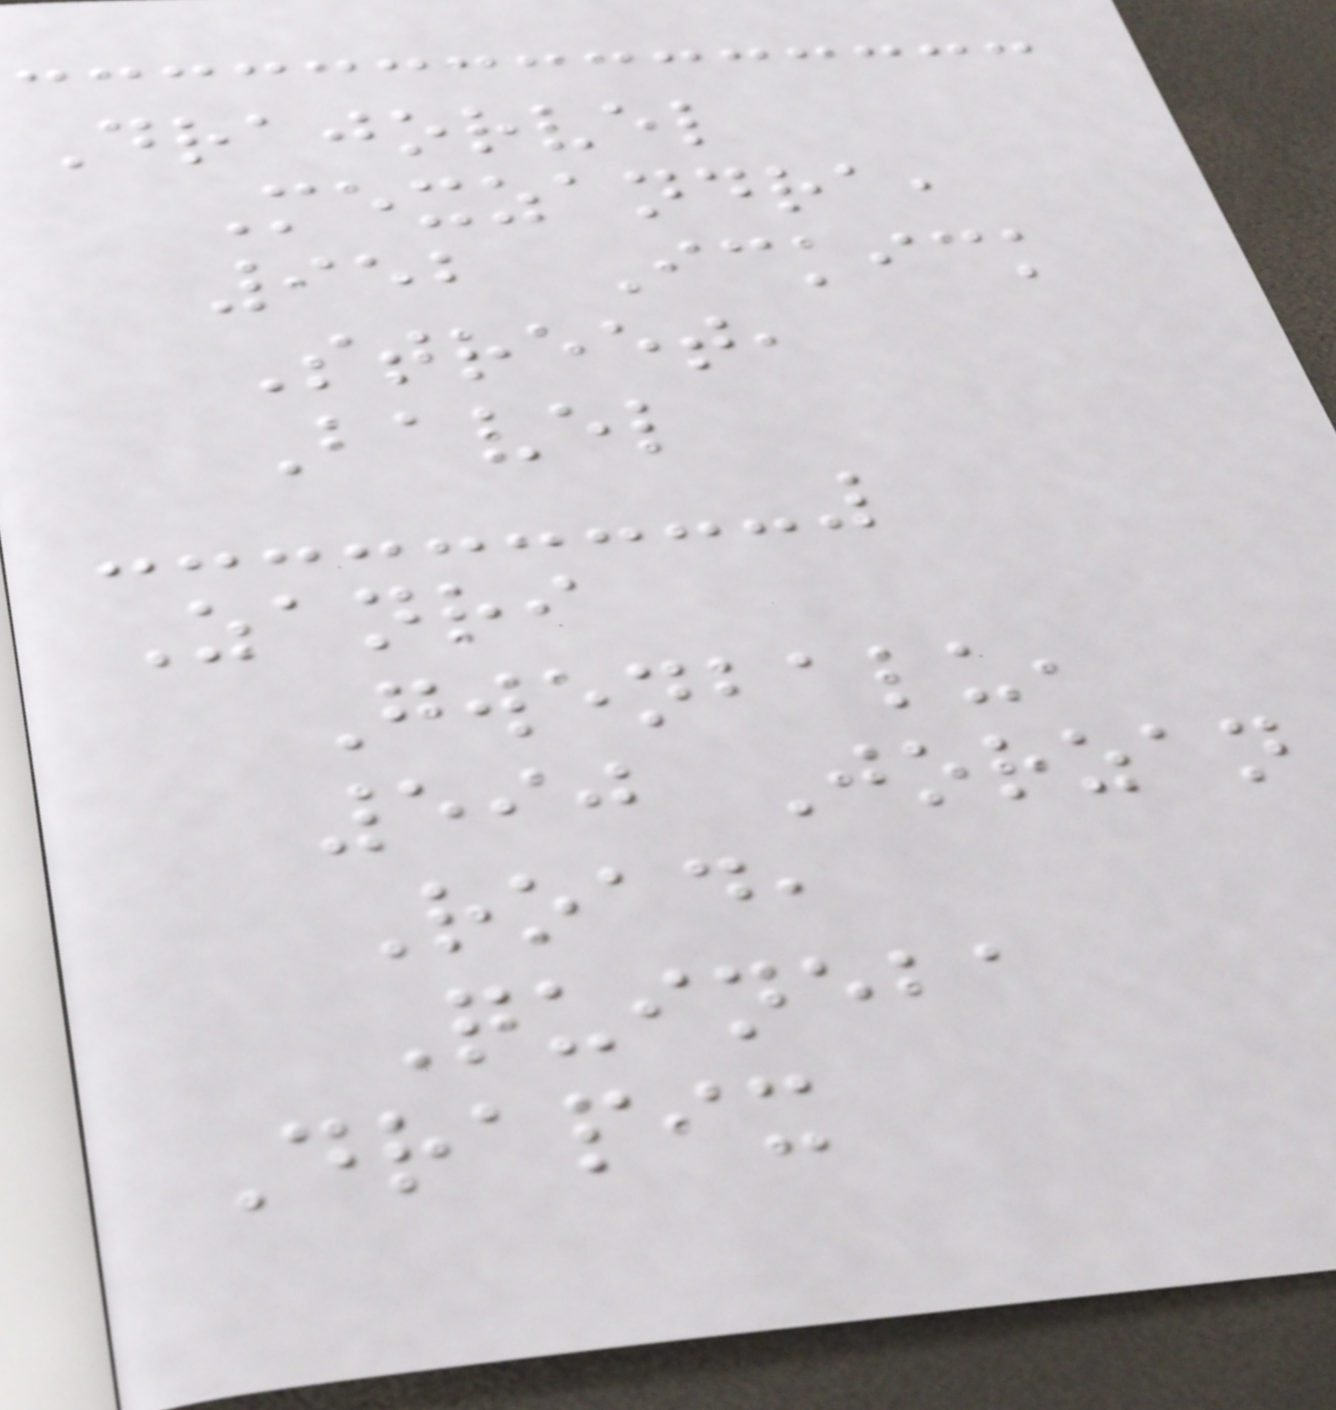Drajorvel
Mexzandra,
952 Ickick
Street,
Bavel
Zanri
Gwenbalu,
590 Jorzan
Road,
Quineba
Drapix
